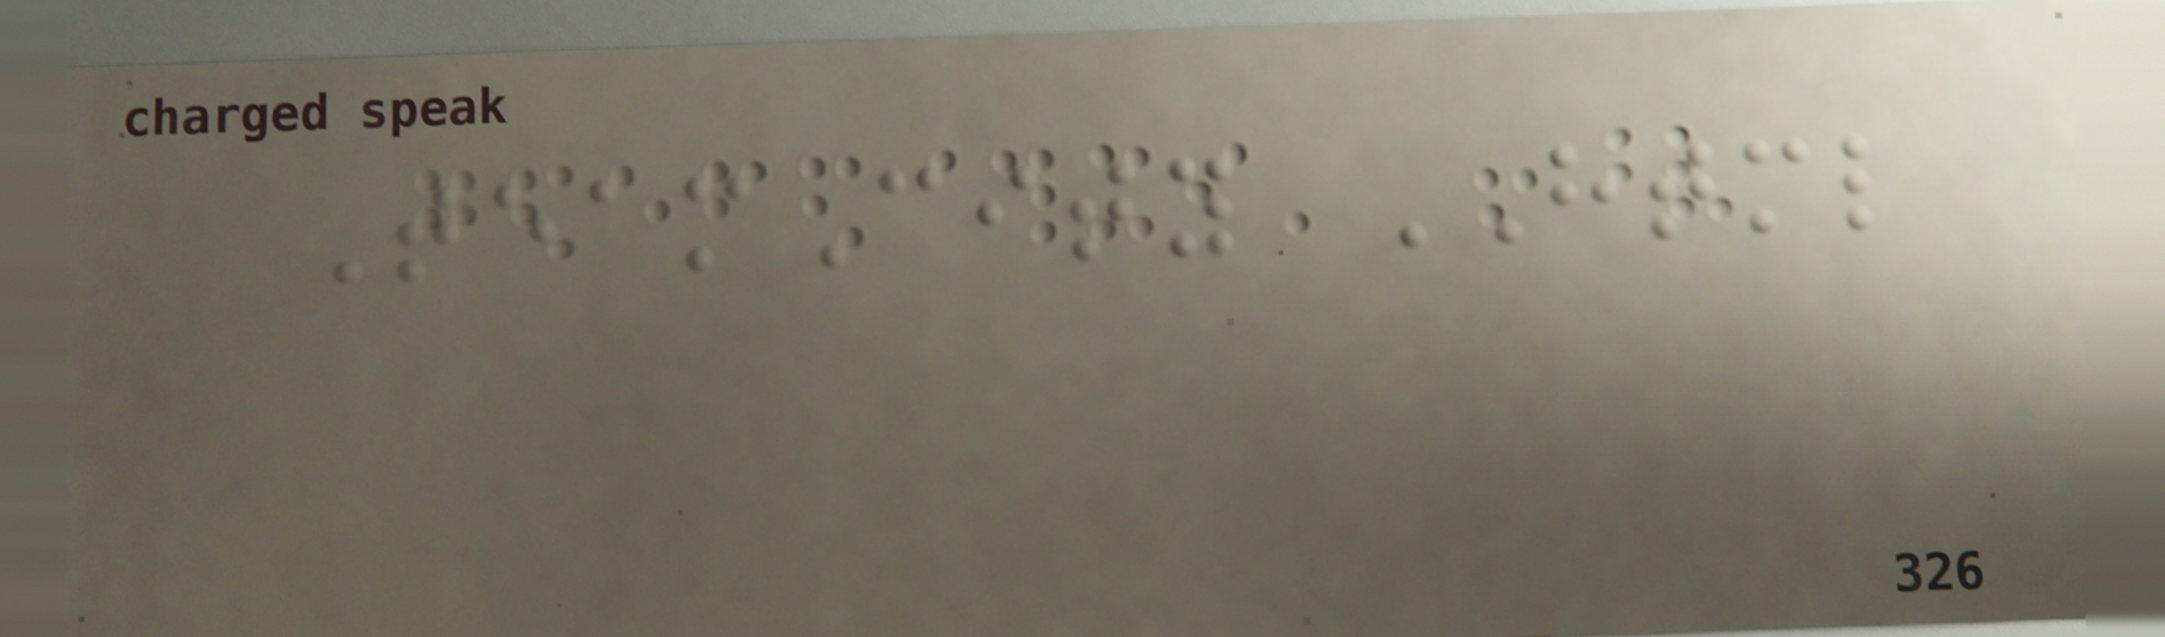TeamCity HTML
